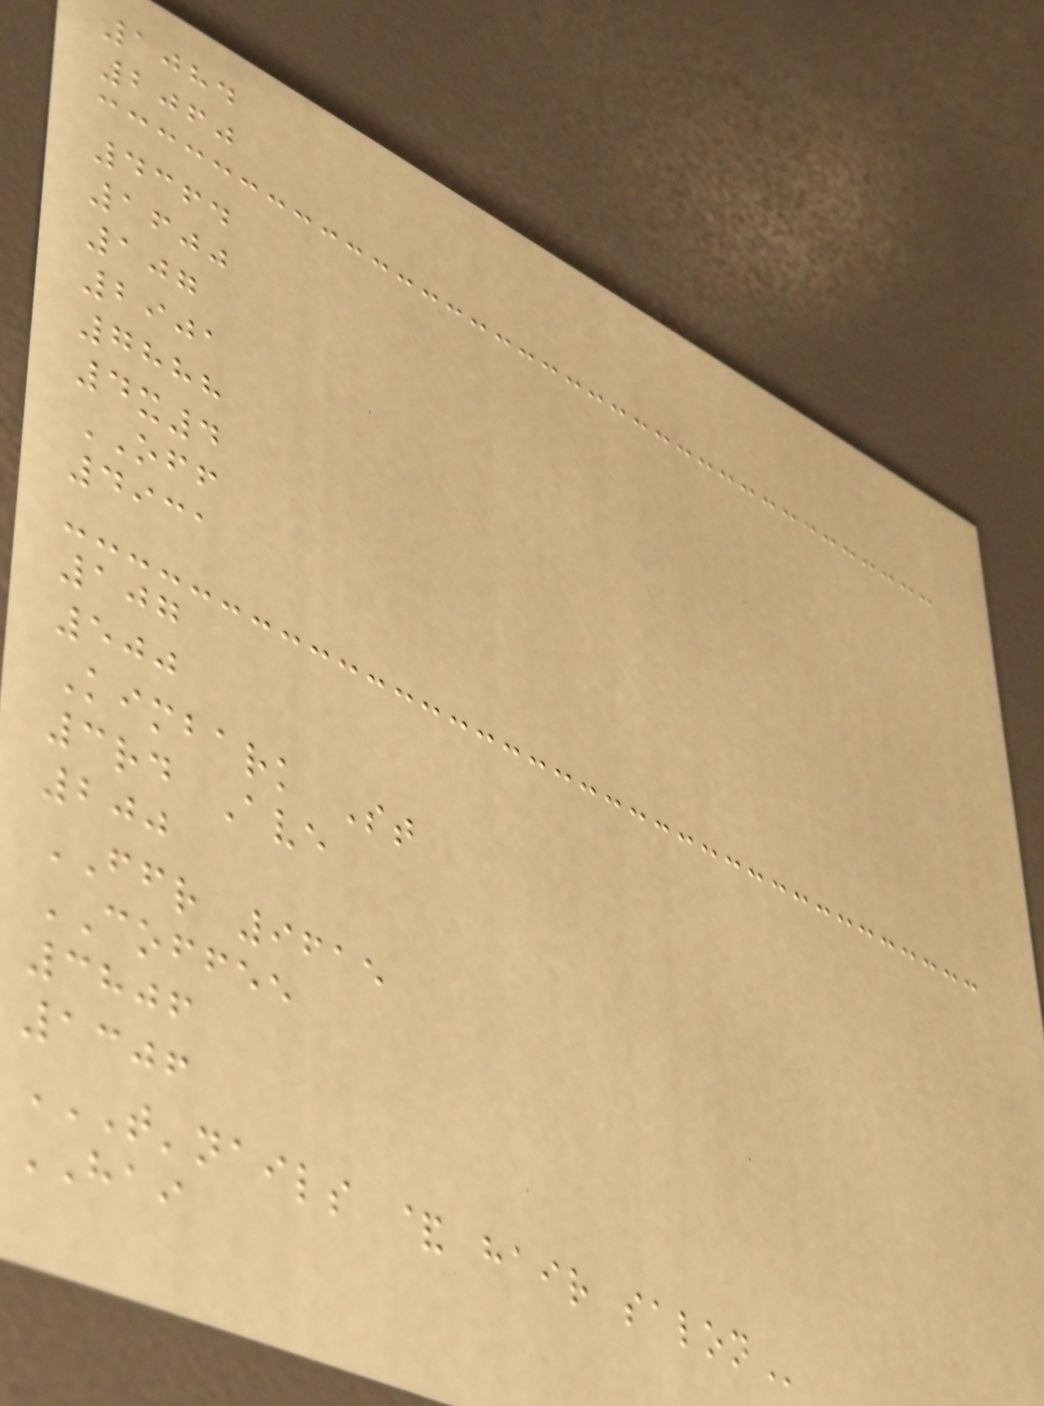1084
2060
4364
1600
107
2901
7888
4x4
OFF
4931
107
500
Kimbark St
3rd Ave
200
FFR 9615
COFFEE
3806
1306
T'NAILS & HAIR SALON
HAI
